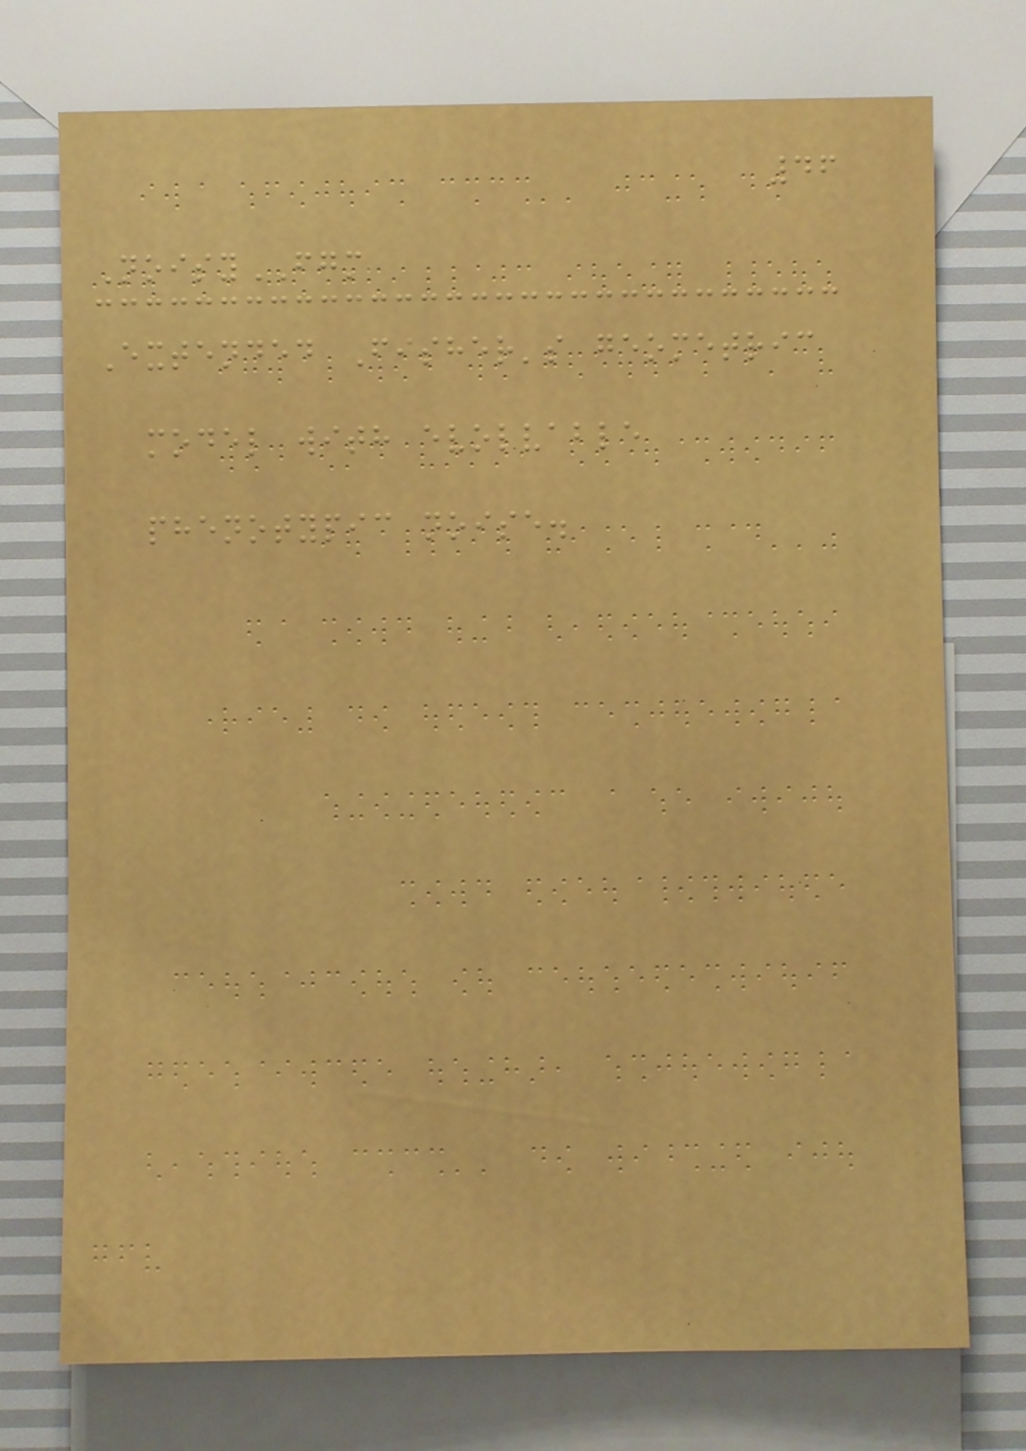46
NoisyFGM
Extended Fisher's geometric
model with evolvable
phenotypic noise.
